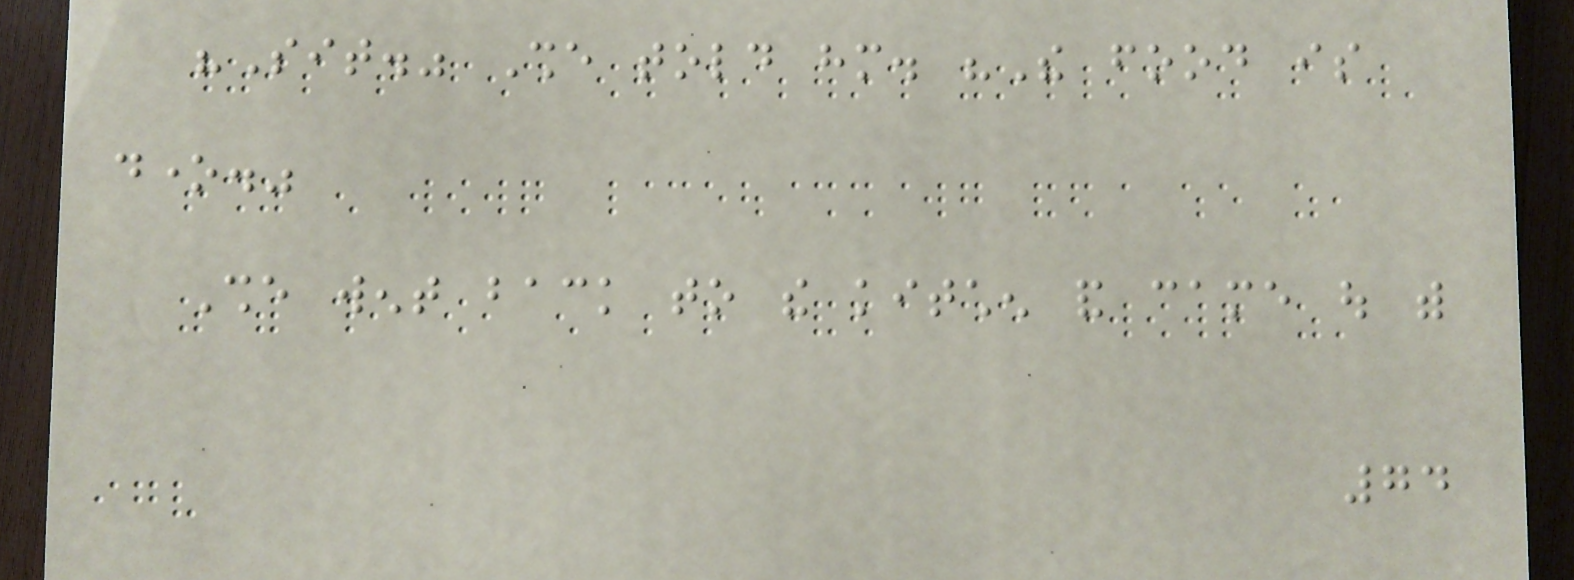"Sit." She told him. "The food is
done."
She went back to the kitchen and came out with
74
